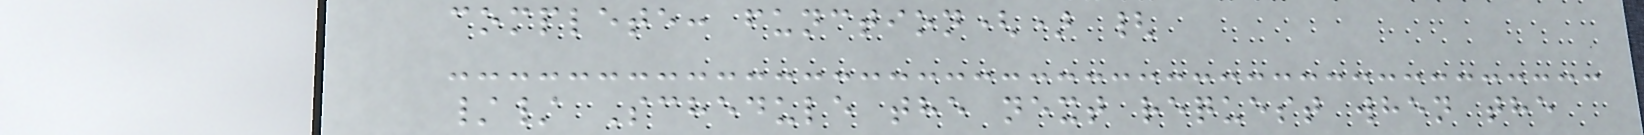complete: function() {
// Schedule the next request when the
